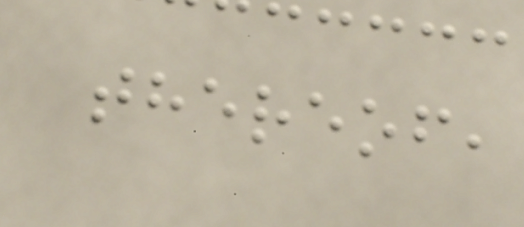thereof,
